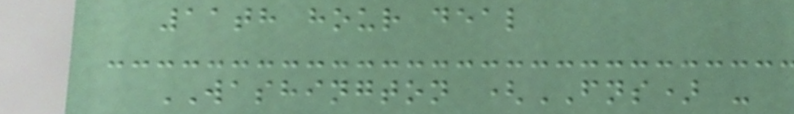11th hour deal
WASHINGTON (FNS) -
